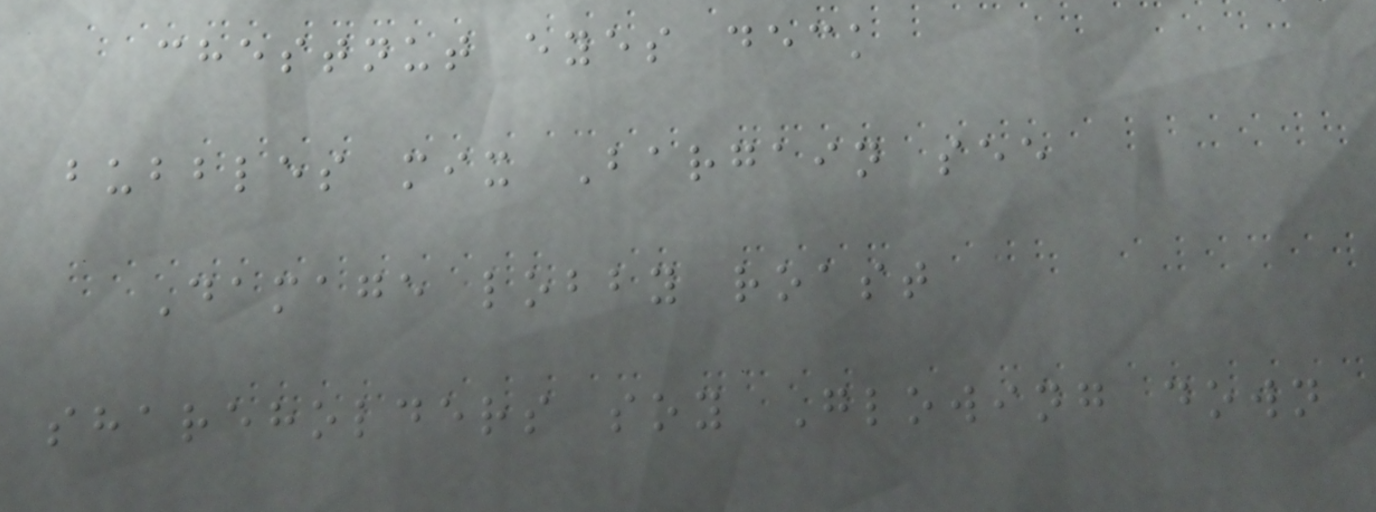chestnut eyes deck
bubbles mix Bargain see
Damage lobby roast
shareholders soy Glowing down
